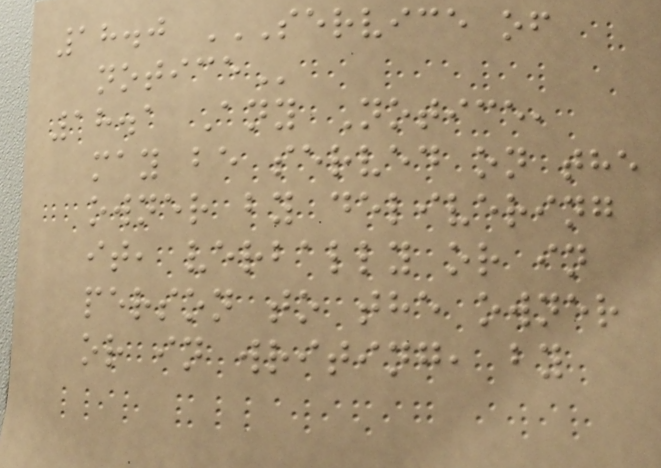18.0 SERVICE OF
NOTICE
18.1 Any Notice,
may be served on the
owner by delivering
it, verbally or in
person to the owner
or in writing, by
